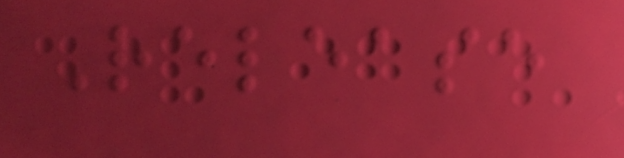Release
